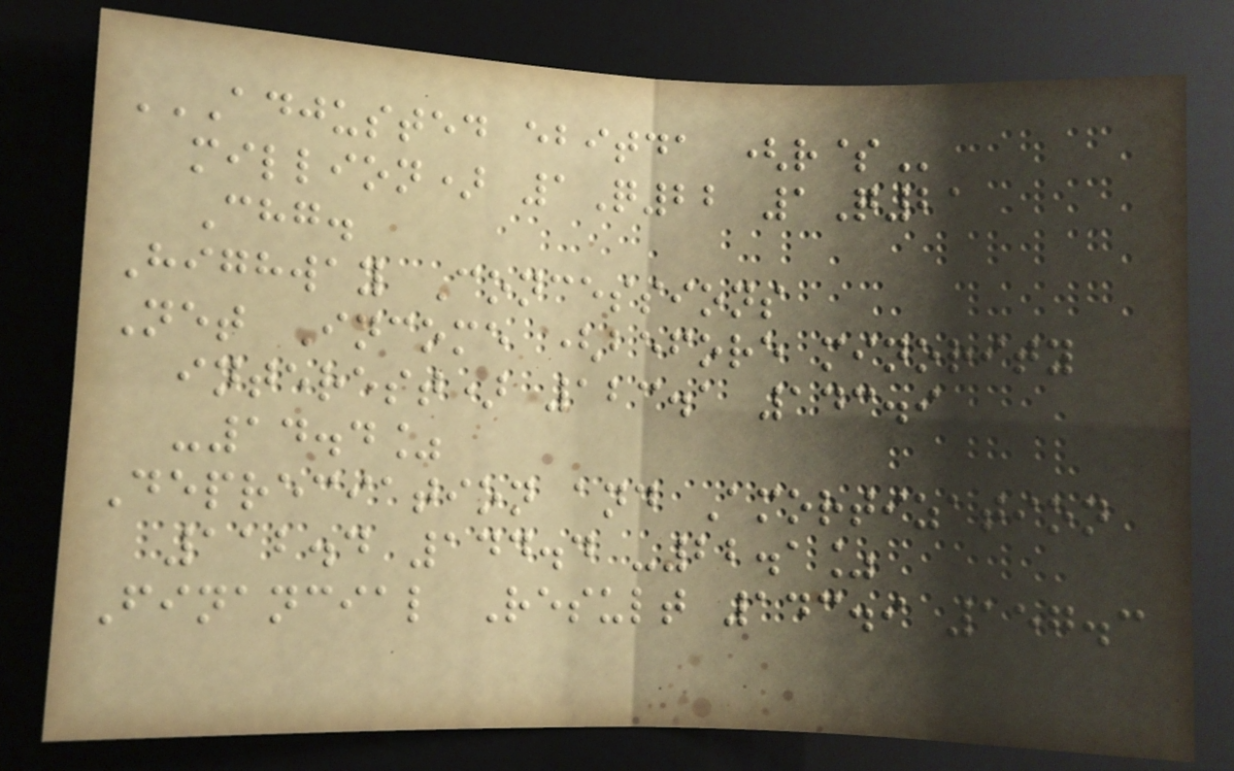ADJUSTED EBITDA (R$
million) 1Q22 1Q21
Chg.
Highway Concessions
Net Income (before minority
interest) 123.1 143.9
-14.4%
Depreciation and Amortization
112.4 144.4 -22.1%
Financial Result 143.9 157.3
